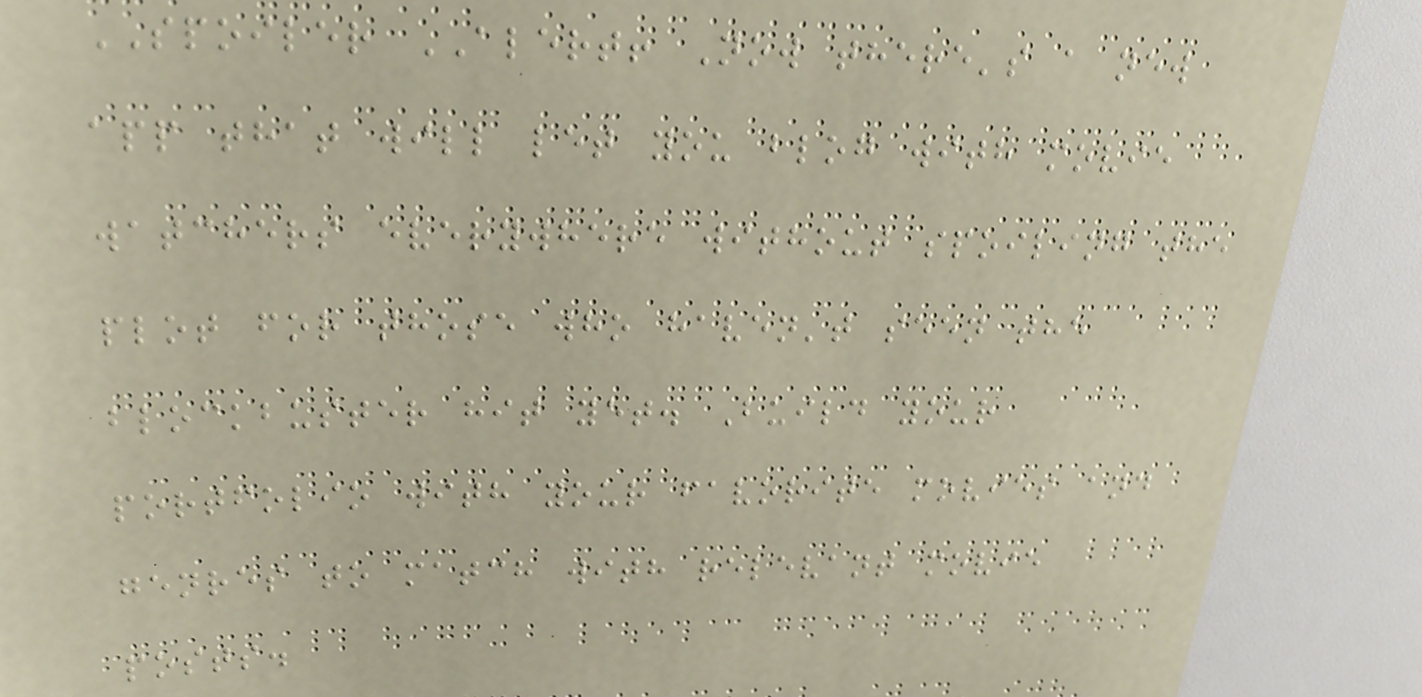SPOILER ALERT! Now there's a new
app that will let you blog with movie
watchers everywhere without spoiling the
plot for those who haven't seen the
blockbuster hit yet. Build your
portfolio with your favorite movies and
genres to match with relevant movie
posts.
